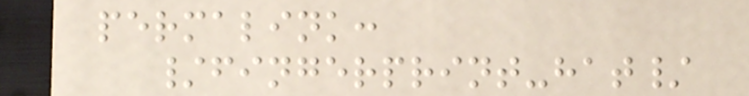permalink:
/fingerprint-hat/
